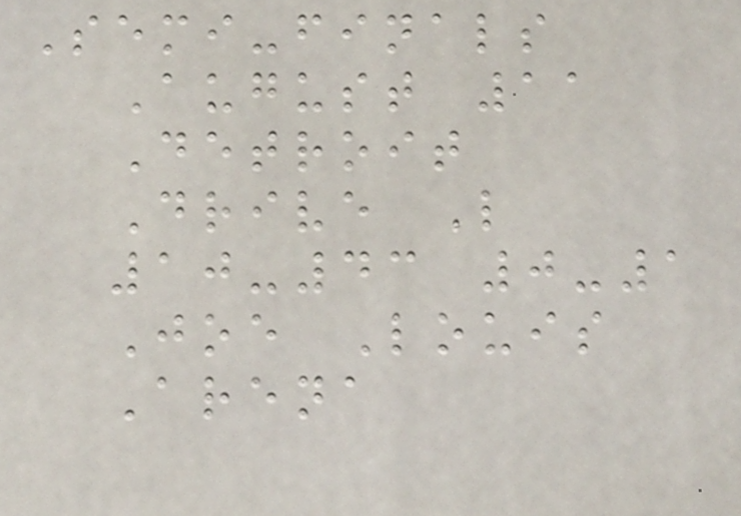Semi-finals
August 11
Detroit
Drive L
10-43 0-1
Joe Louis
Arena
